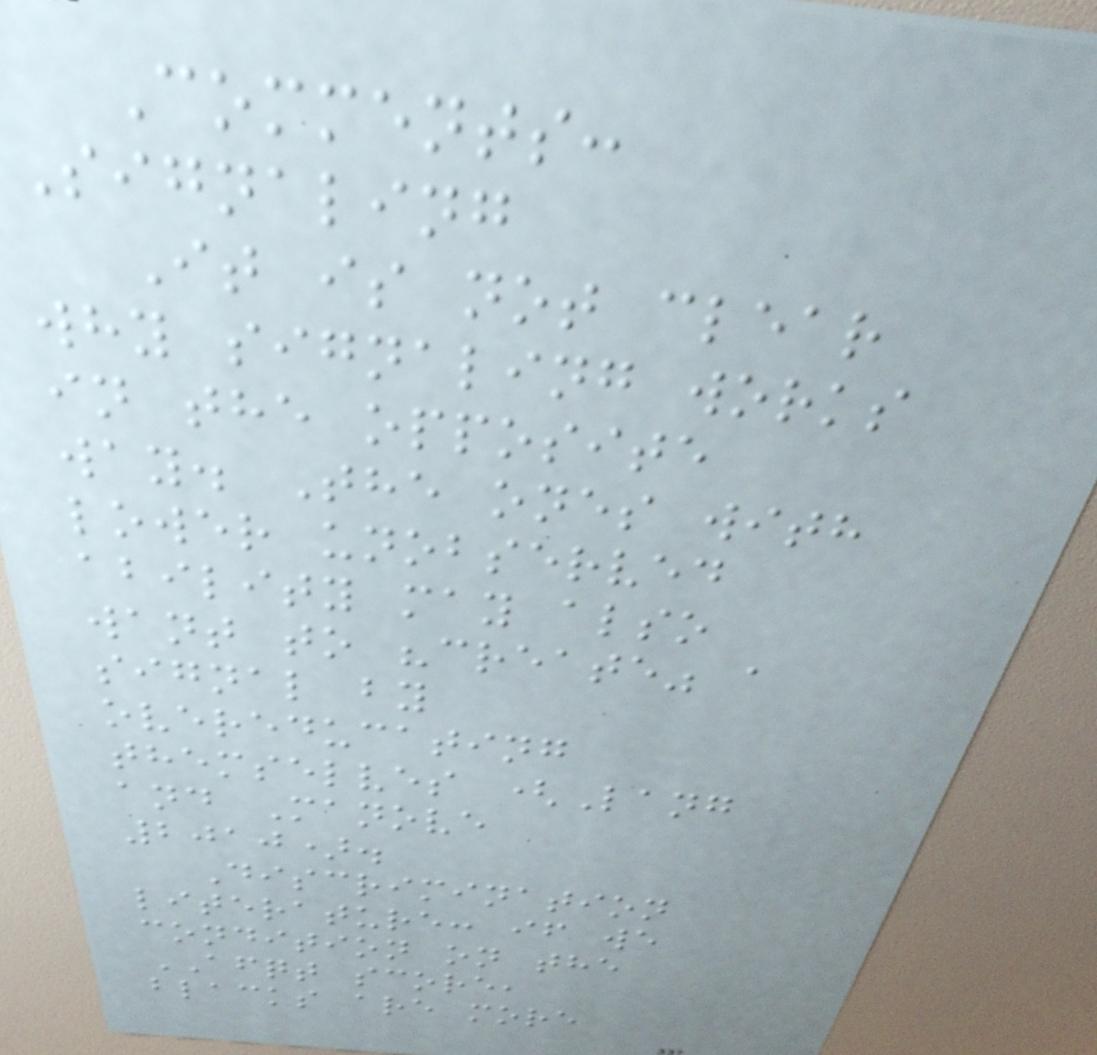Comments:
Signaling
It is not clear
why signaling works
in the opposite
way. The ones with
lower unobserved
ability may also
want to "create" a
signal by
overeducating
themselves (Lang
and Manove
2010).
Discrimination
literature: if we
condition on the
AFQT score,
blacks are more
